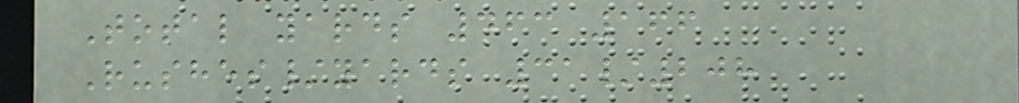Total yards 463 166
Rushes/yards 31/208
